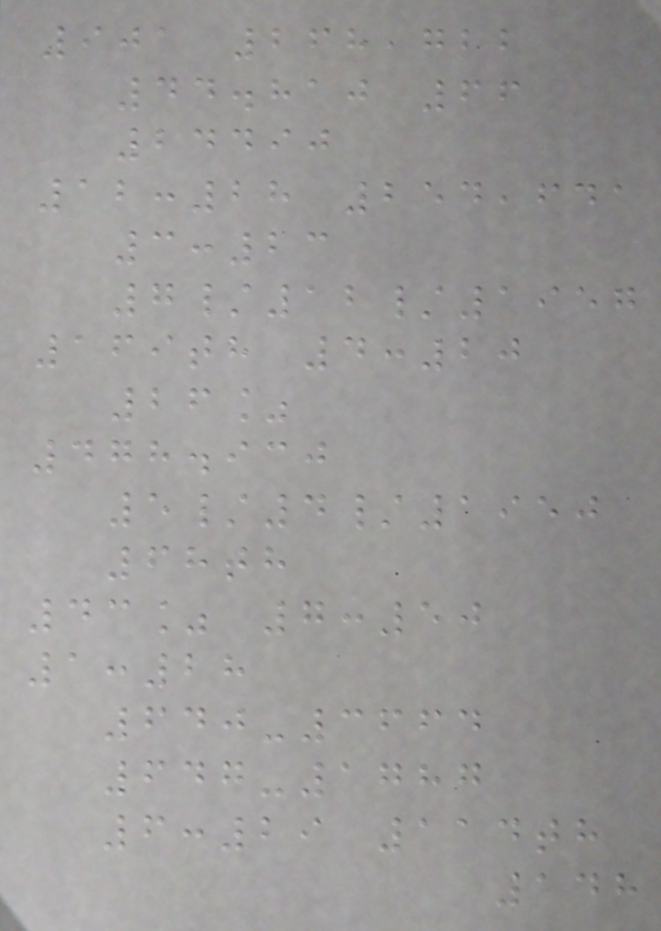901 268,722
44.810 66
24490
12:28 254,641
3:23
7/12/1957
169th 4:20
26%
478.930
5/4/1950
68th
43% 7:50
1:28
640-3664
647-1787
6:29 114th
148
